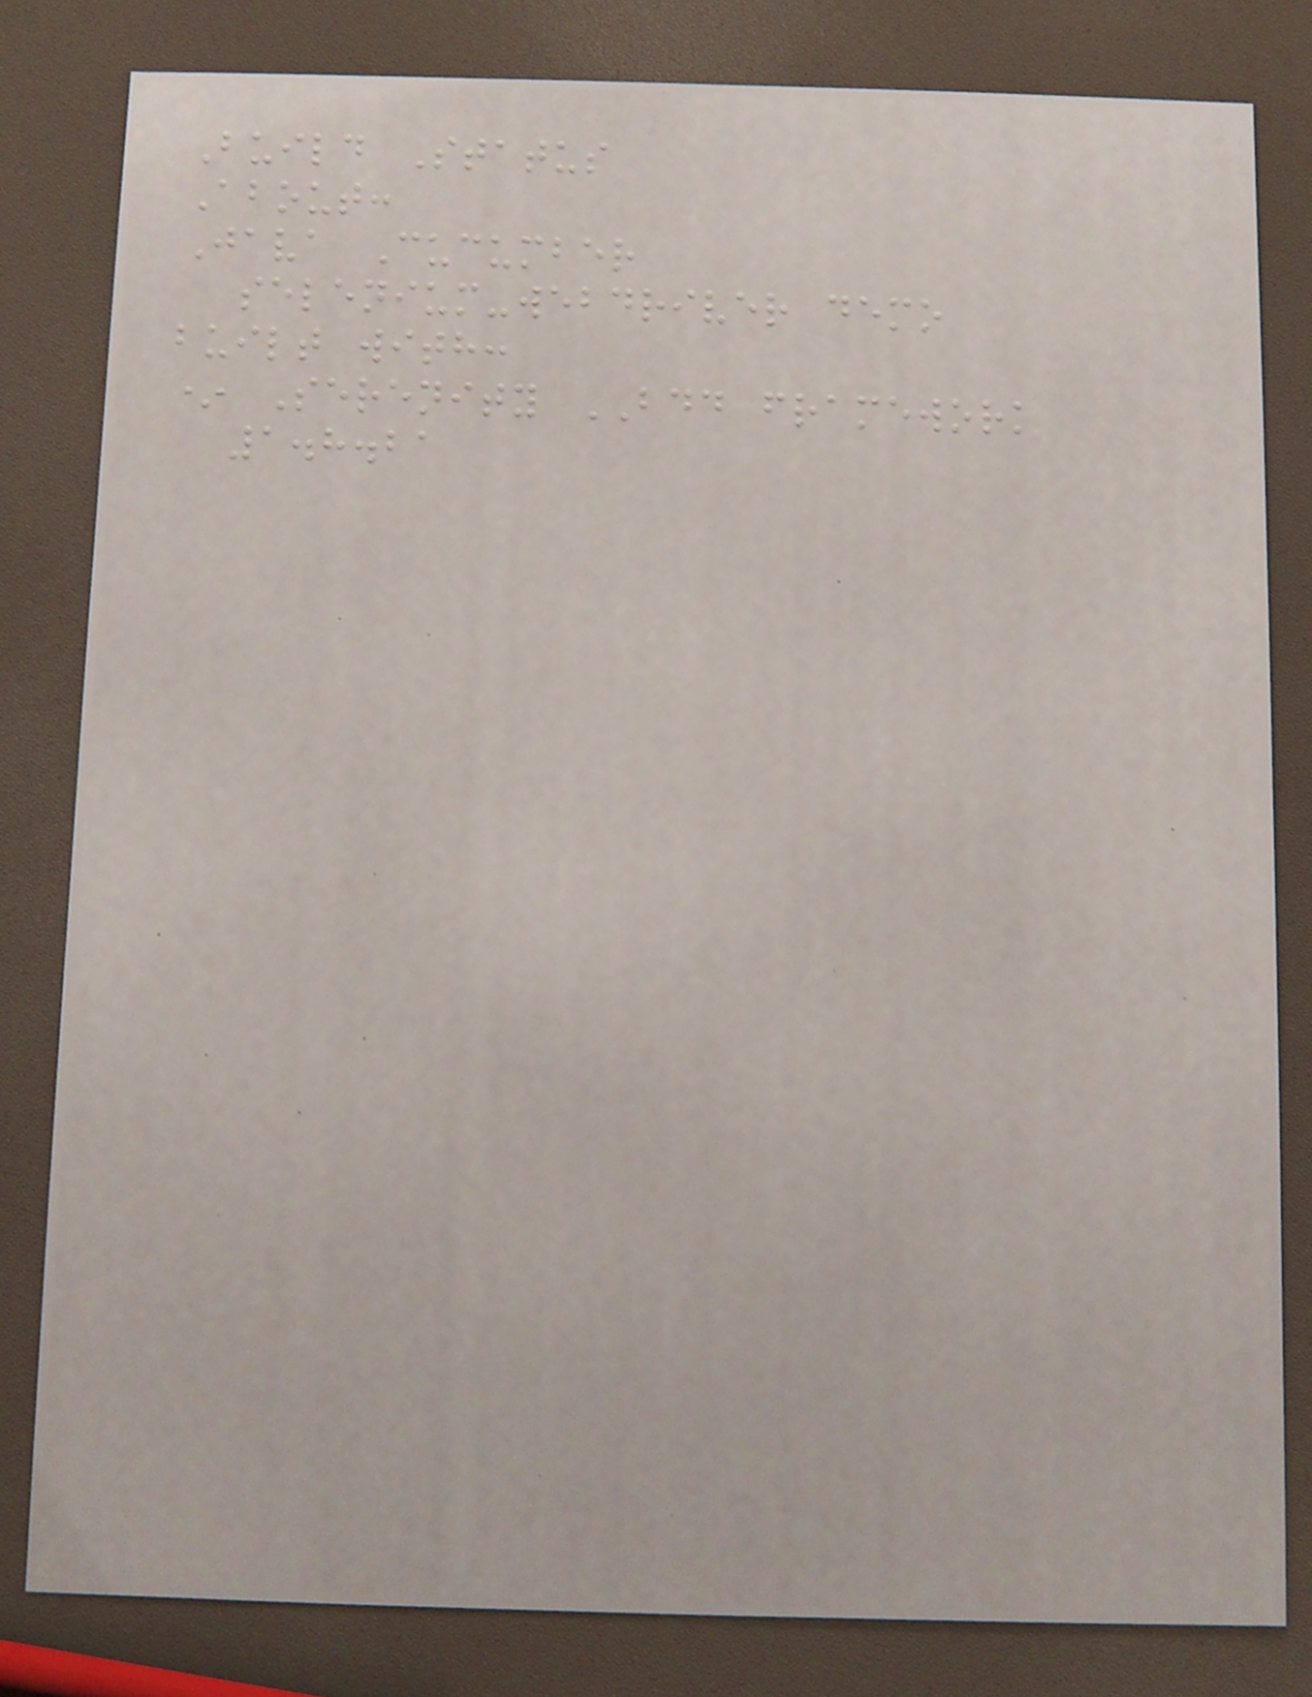Build Status
About:
Java Cucumber
selenium-webdriver demo
built with:
* Serenity BDD framework
1.8.21
